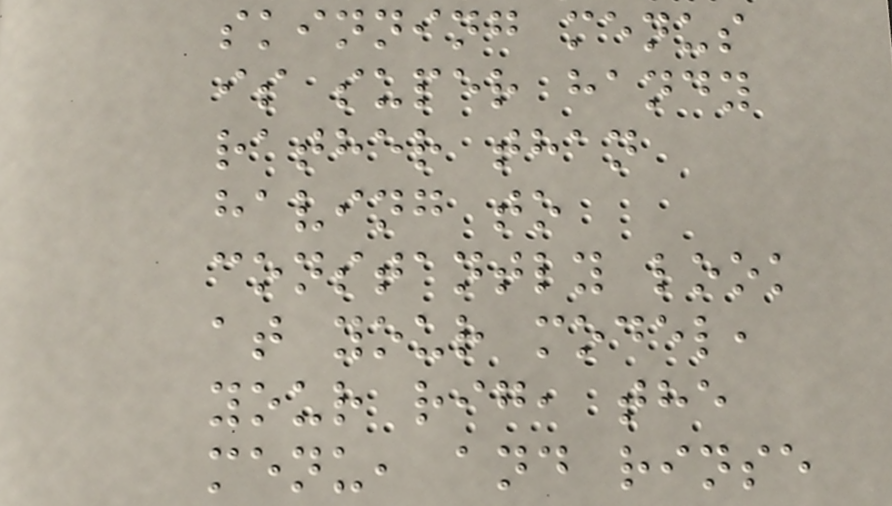skinning menus
is super handy
rather than
having to
constantly look
at your model,
your rig, the
menu, and rinse
